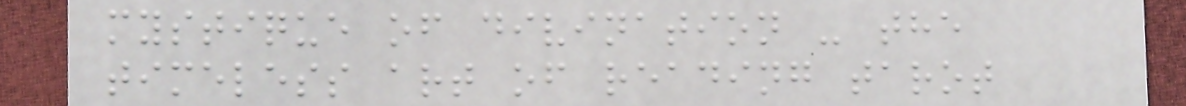mystique of divination - the
timeless art of reading tarot
